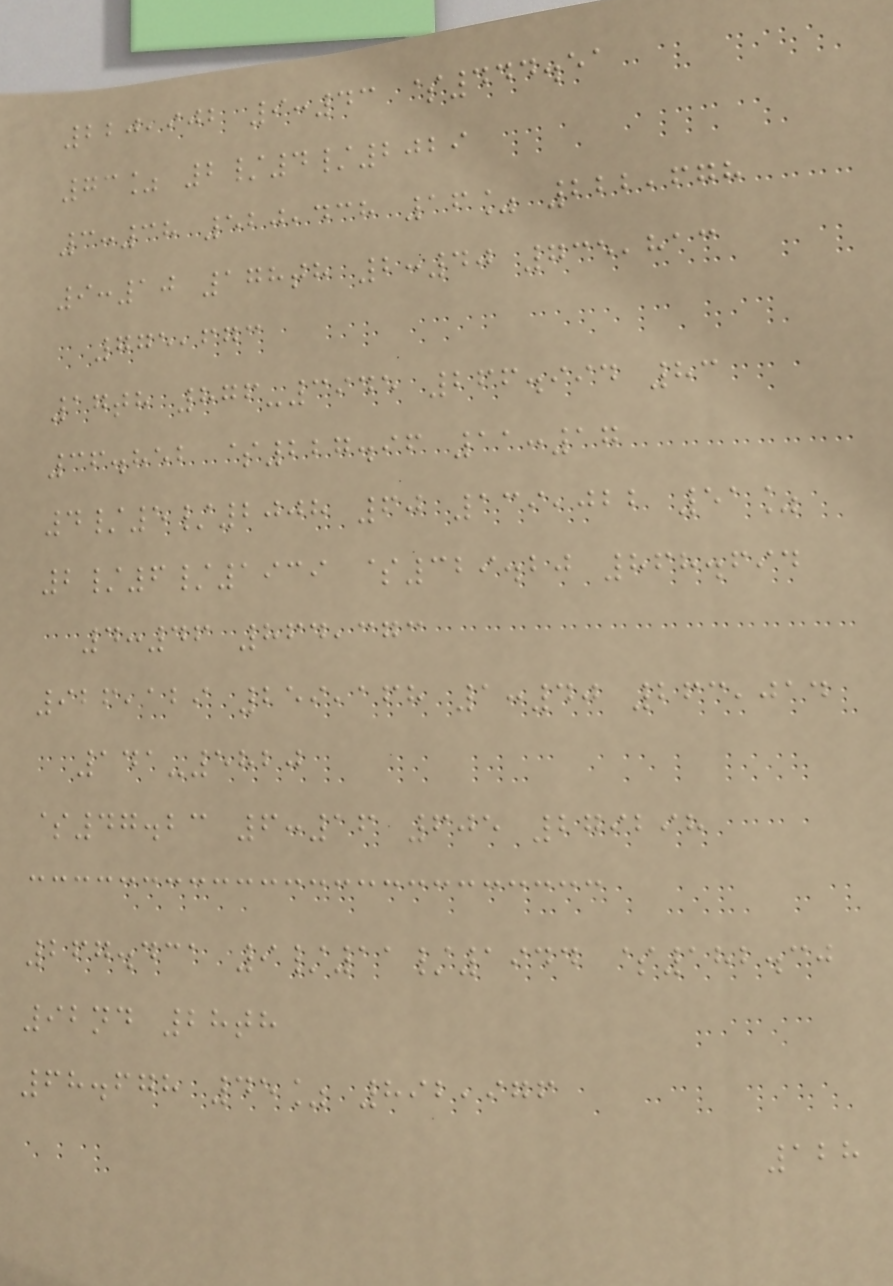220,902 9:43 $444.51
73% 2/4/2029
3:38 520,438 16% 222,678
9:10 178th 2:40 735,813
775,673
17th 876-3945 266.994 83
36.852 $227.96 11:17
4/5/2008 60 139,022 51%
2/6/1939 $329.20 868.694
4:46 864,373
926,129 259,168 1:40 263,014
141-5820
$47.23 6:16 605 279298
267.431 9/11/1944 $182.30
92nd 28th
68.678 45% 892,976
128
